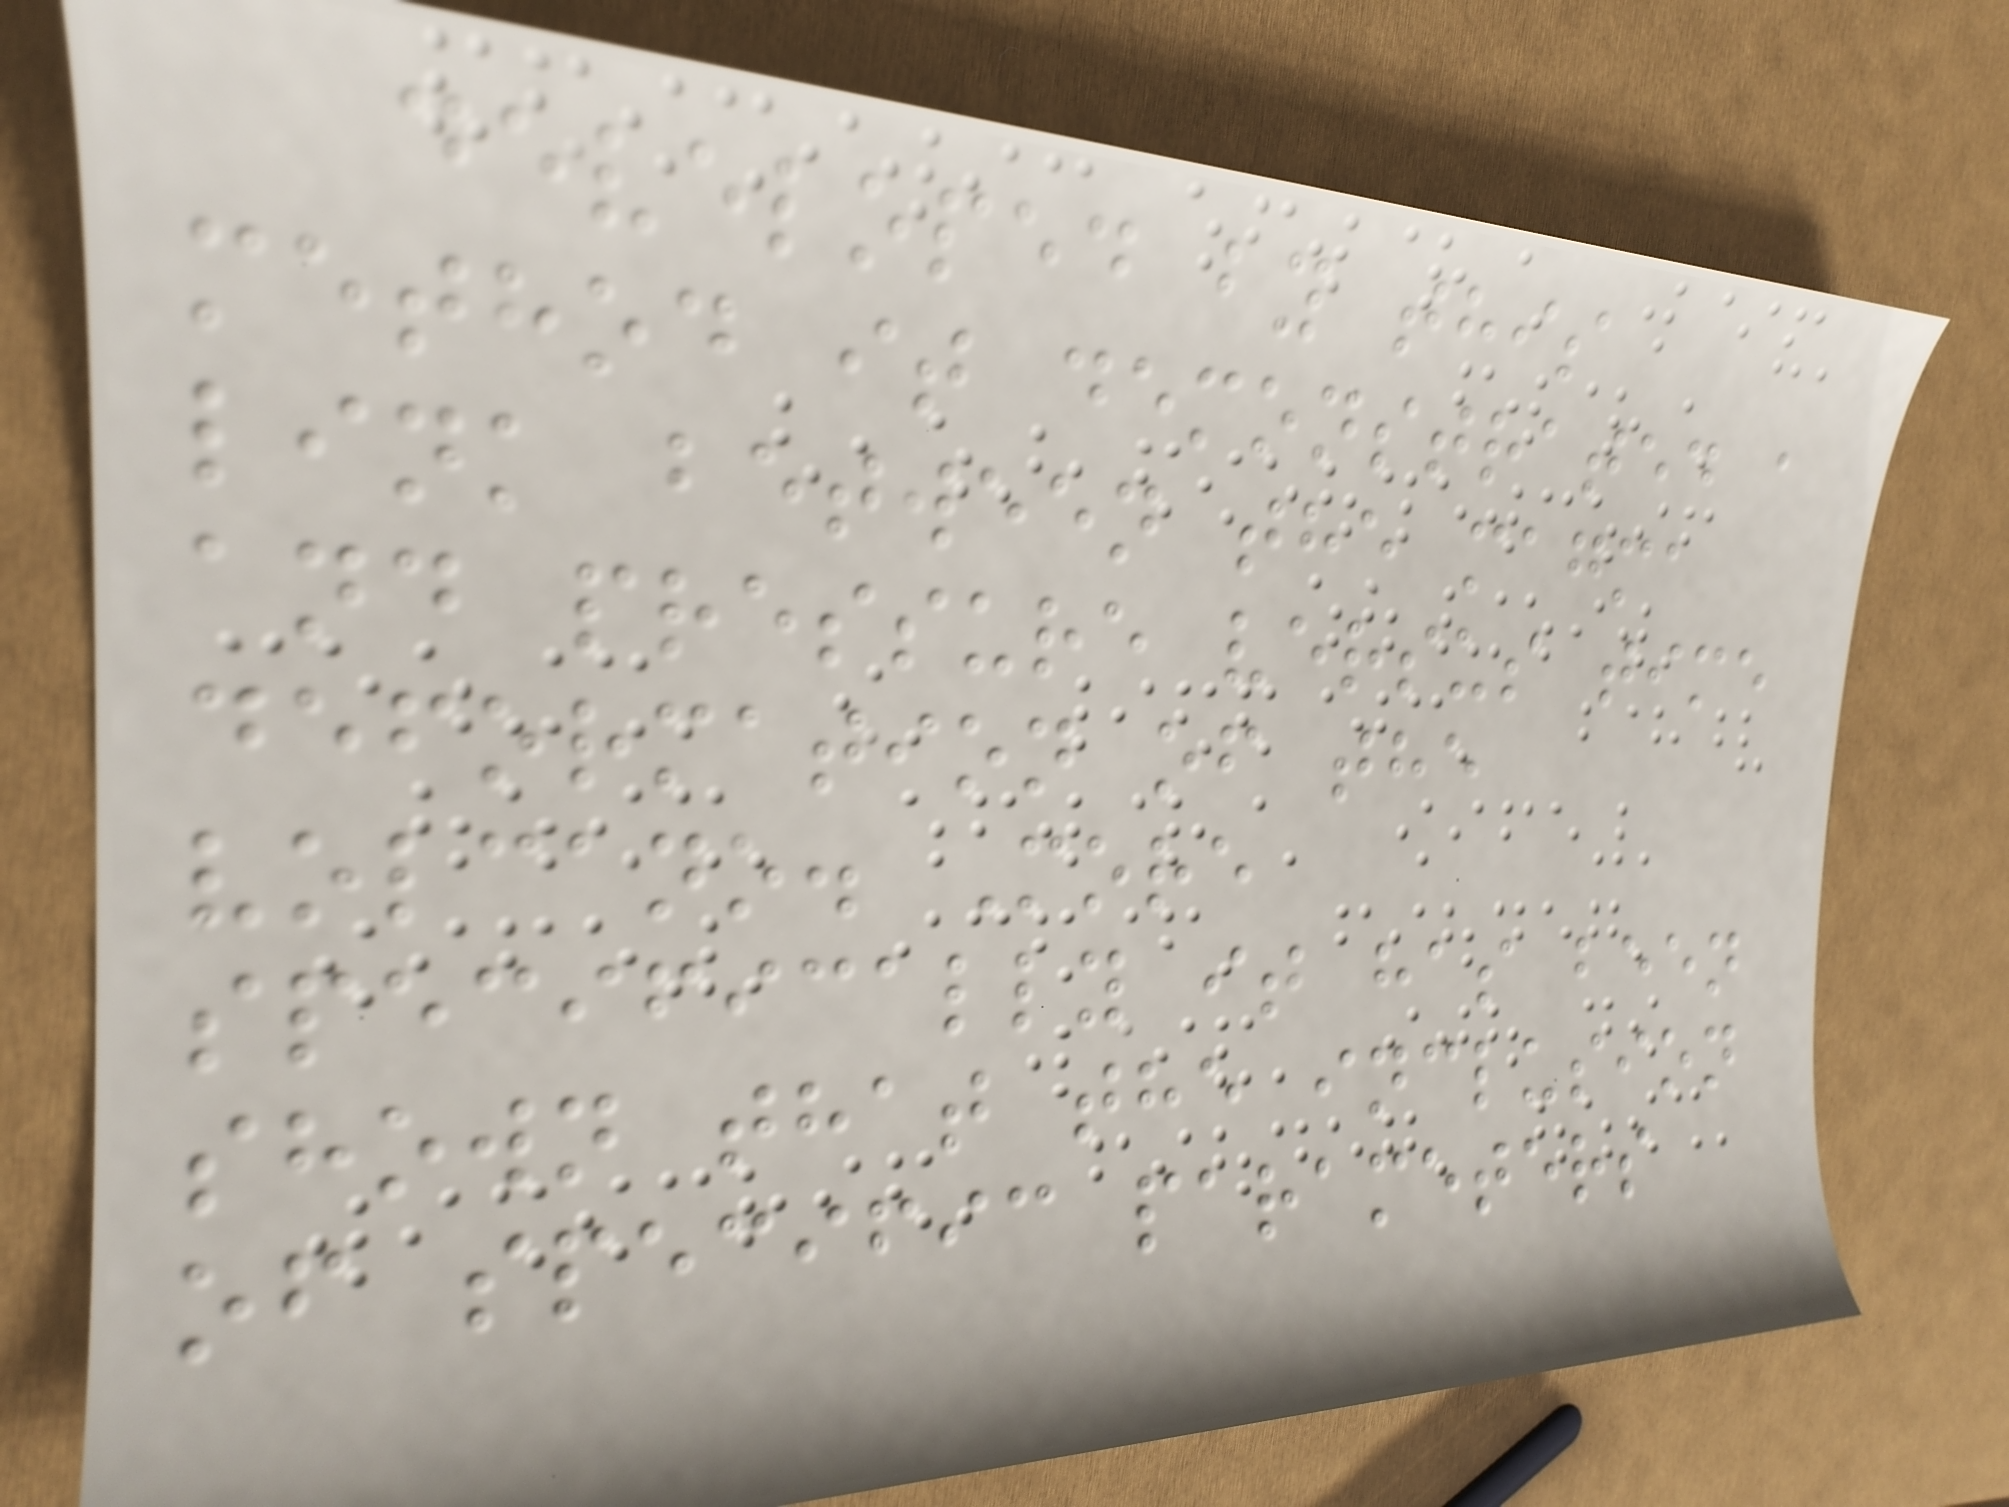developed by this
method it demonstrated a
link between the magma
and pressure versus time
deformation of the
volcano. More
specifically it has been
shown that the inclusion
of specific parameters
